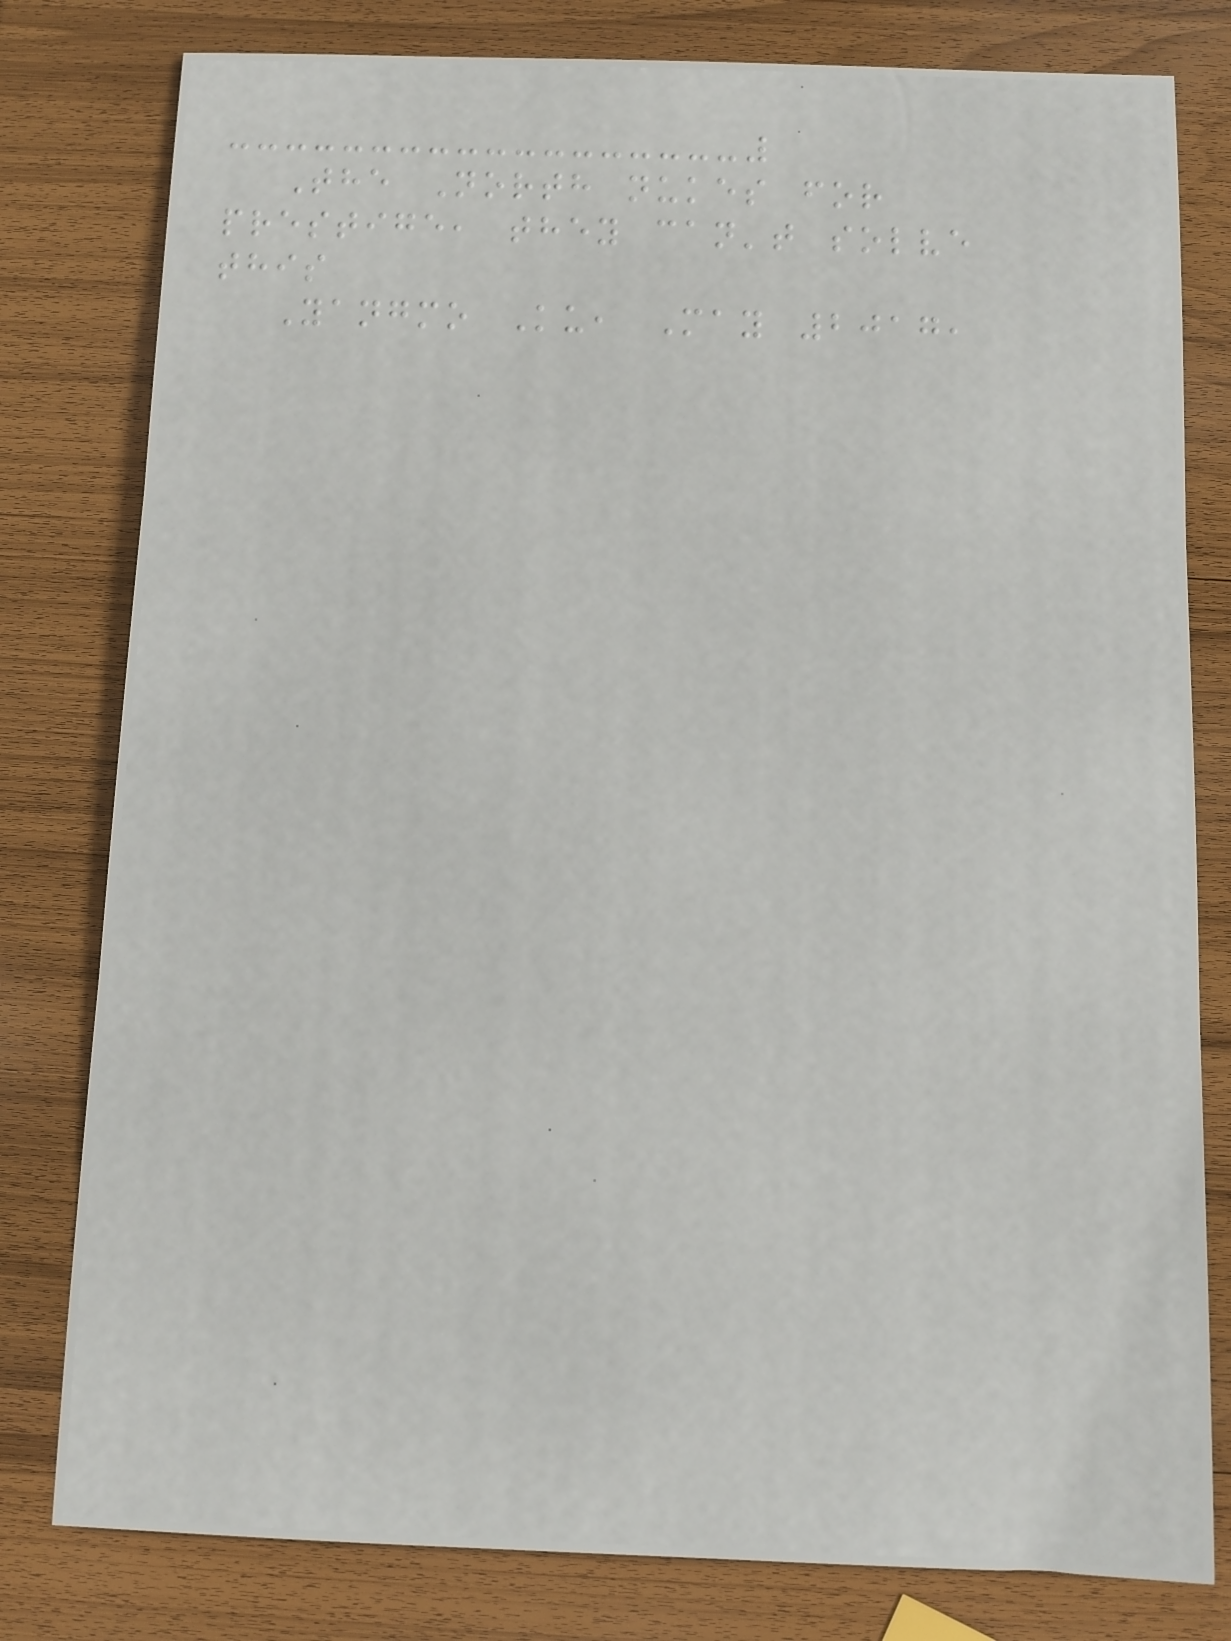The North nukes for
prestige, they can't solve
this
Yangmo Ku, May 2017,
